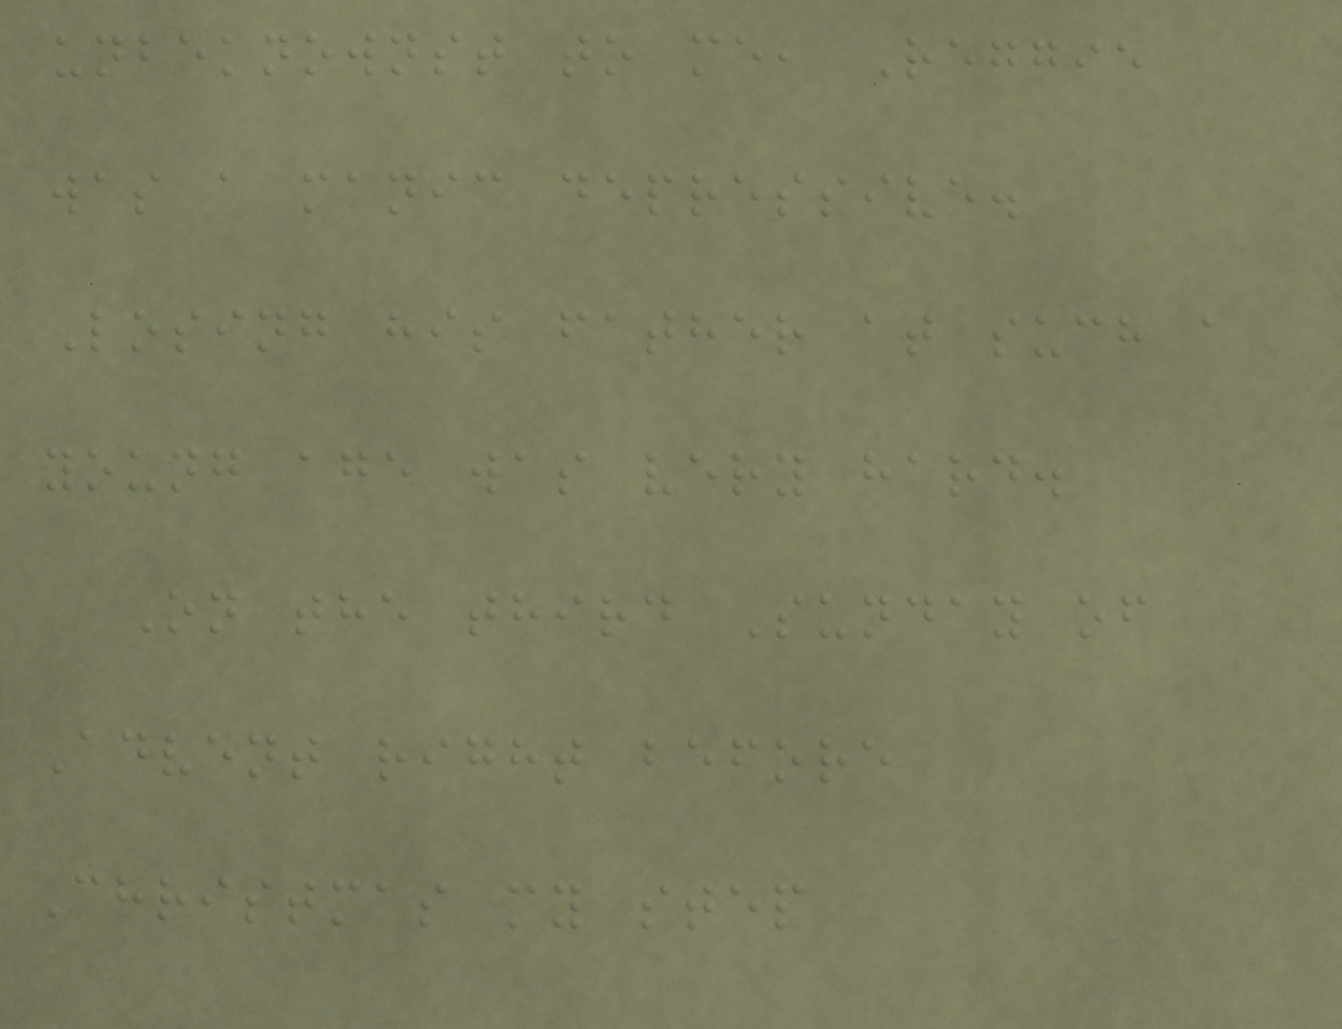unbeknownst to me, Reggie
was a manic depressive.
Losing his father at such a
young age was very hard.
On the third Sunday of
Advent right before
Christmas my step
